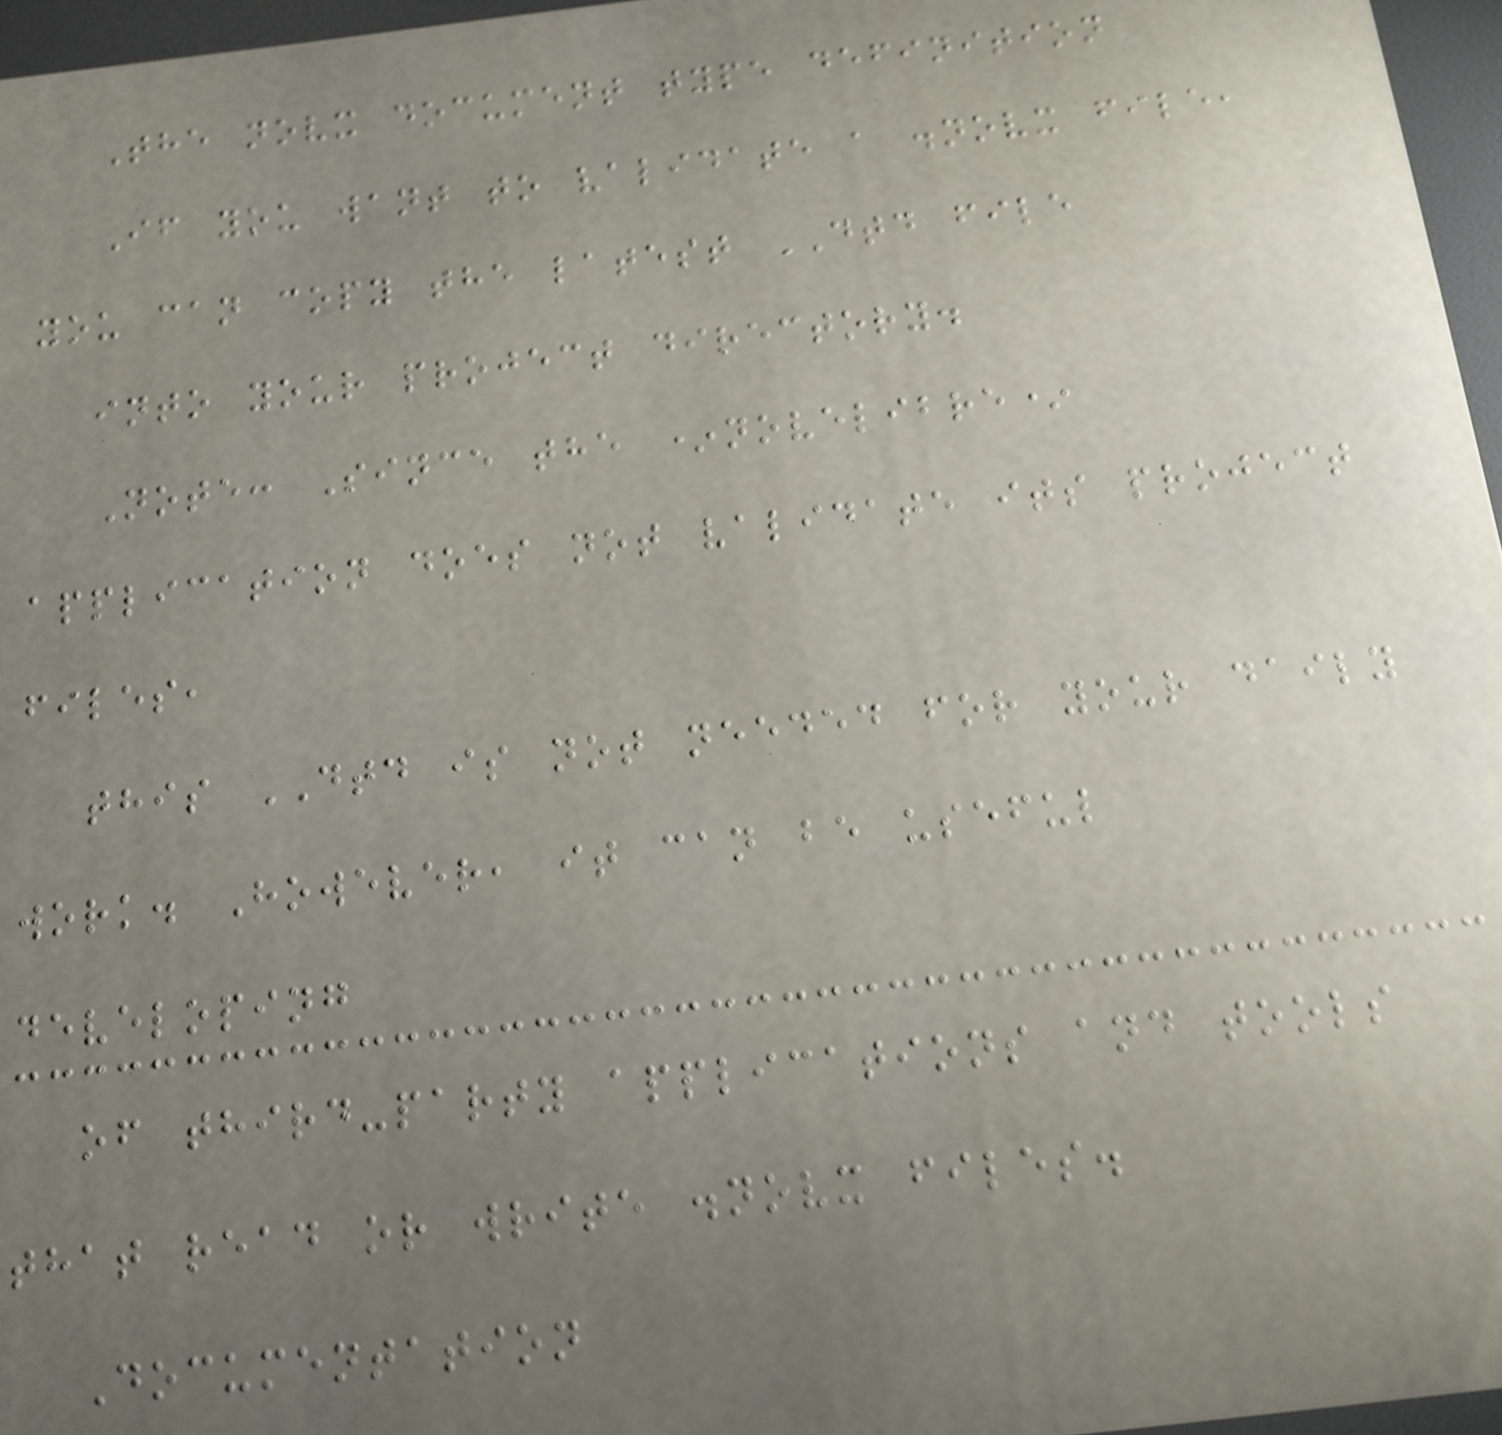The novx document type definition
If you want to validate a .novx file,
you can copy the latest DTD file
into your project directory.
Note: Since the *novelibre*
application does not validate its project
files,
this DTD is not needed for your daily
work. However, it can be useful
developing
of third-party applications and tools
that read or write .novx files.
Documentation
